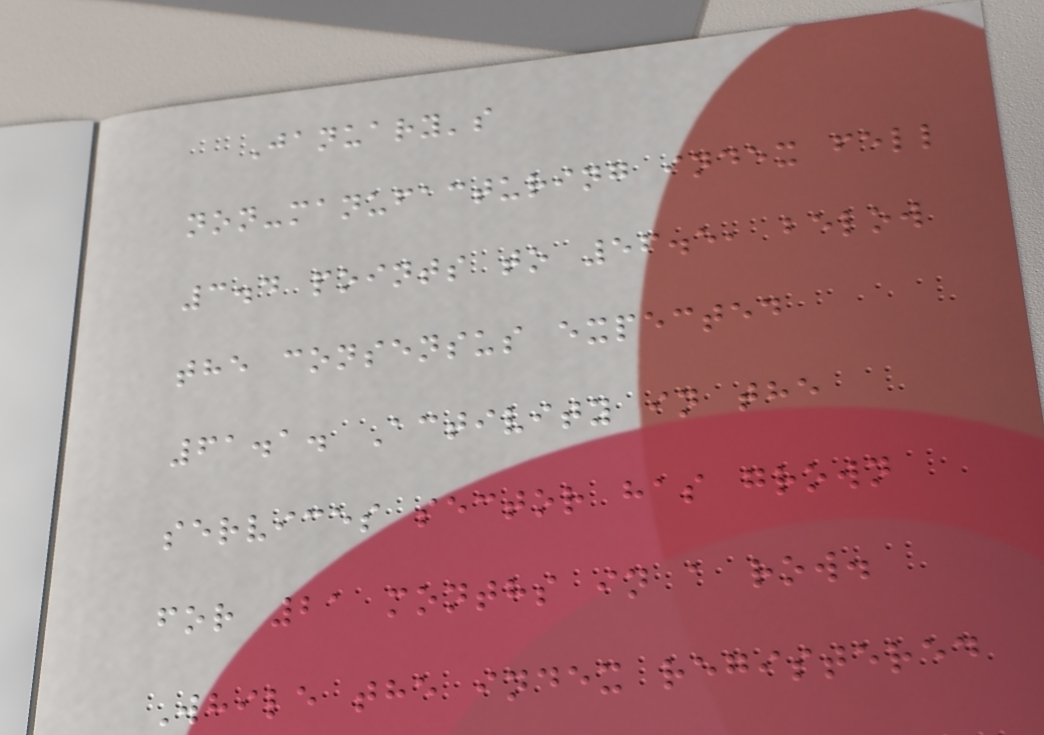January's
non-manufacturing index fell
3.4 points to 56.5, below
the consensus expected
61.1. Activity in the
services sector has grown
for 21 months in a row.
While the index registered
